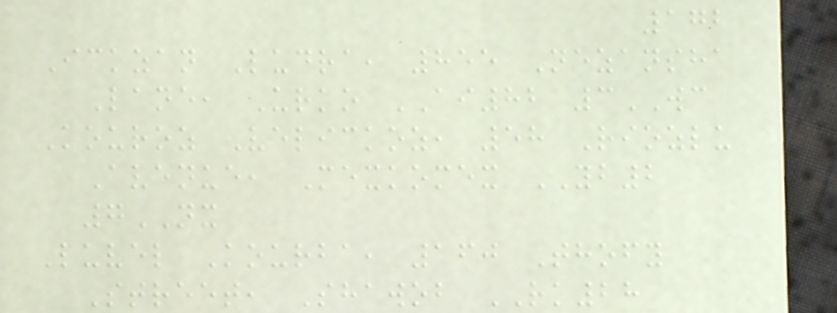172
Ickzan Ludra, 855 Nezansha
Lane, Urko AI82 3WC
Kouroz Velickoz, 58 Riozlu
Avenue, Mexkomex YB2
7NX
Luvel Kourba, 160 Thofy
Street, Shawob RK28
